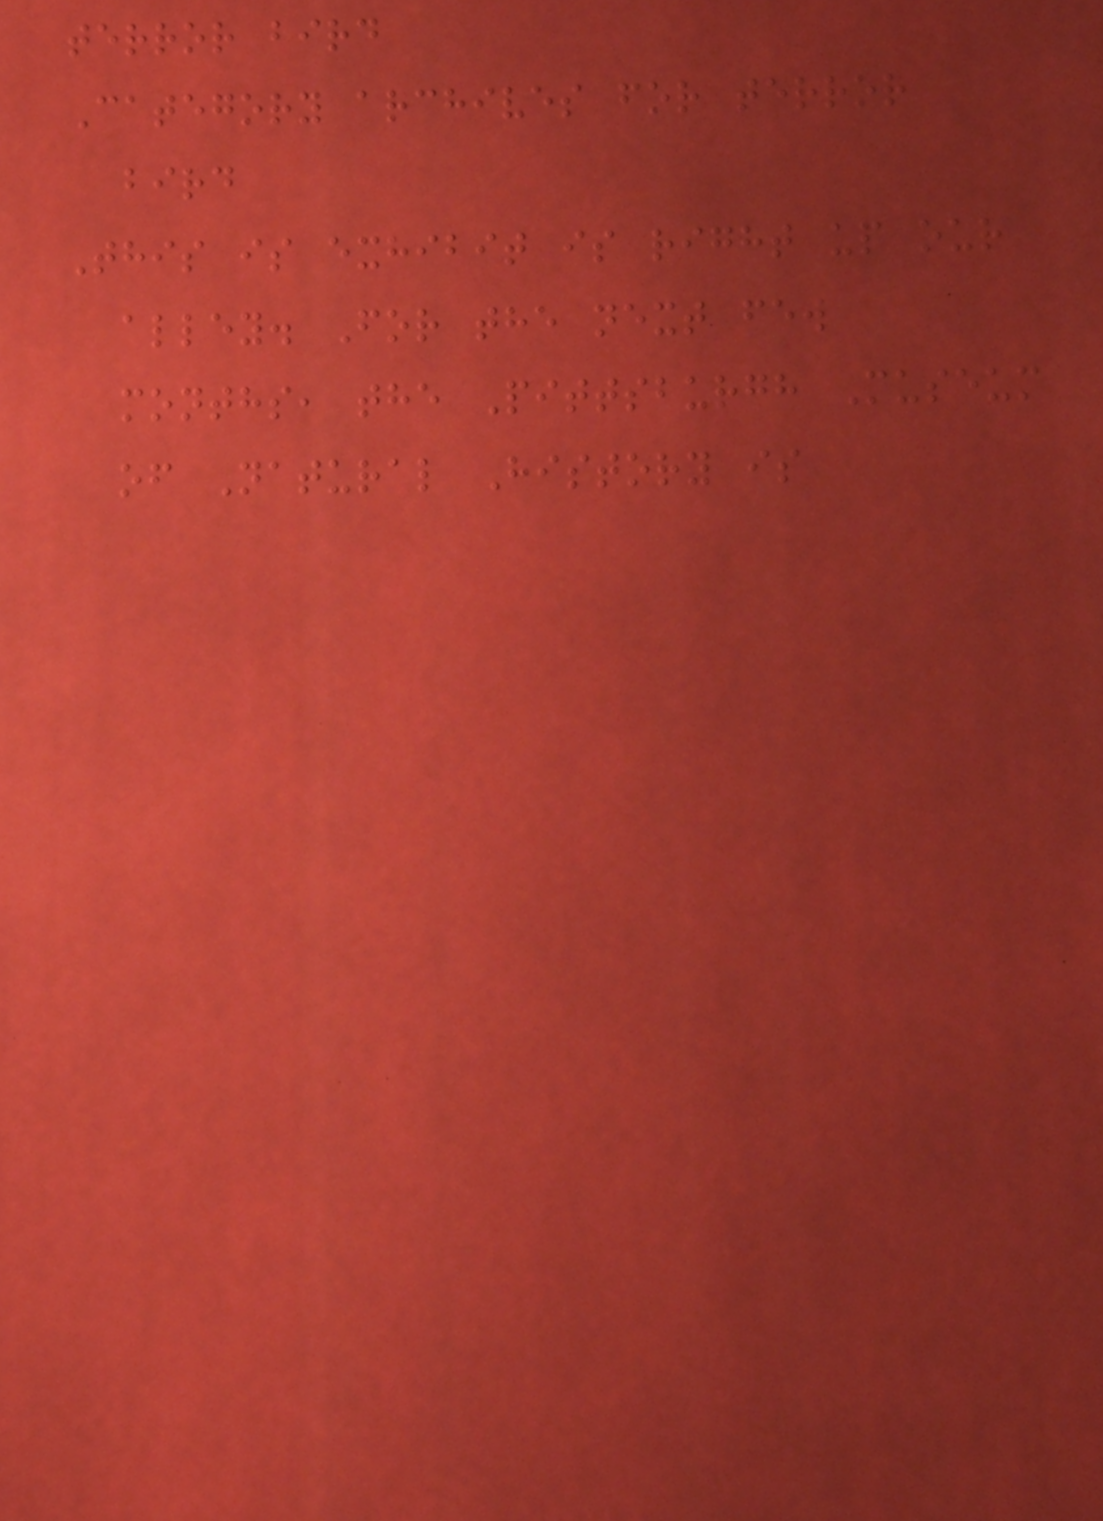terror bird
Category archives for terror
bird
This is exhibit is right up our
alley. For the next few
months, the Pittsburgh Museum
of Natural History is
